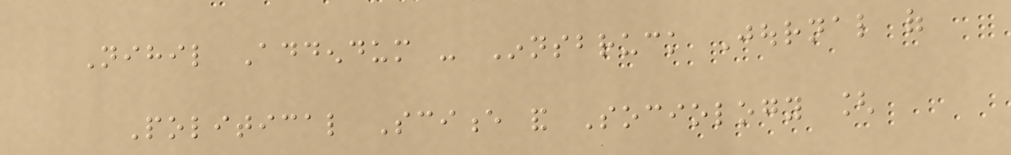Nihil Addendum - Innsbruck Journal of
Political Science and Sociology [
